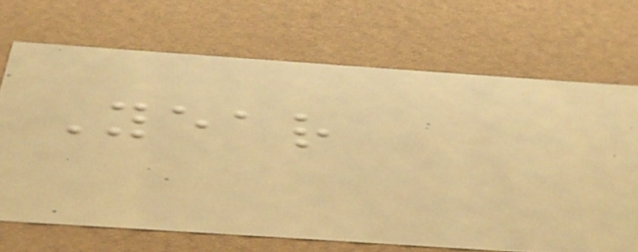Year
